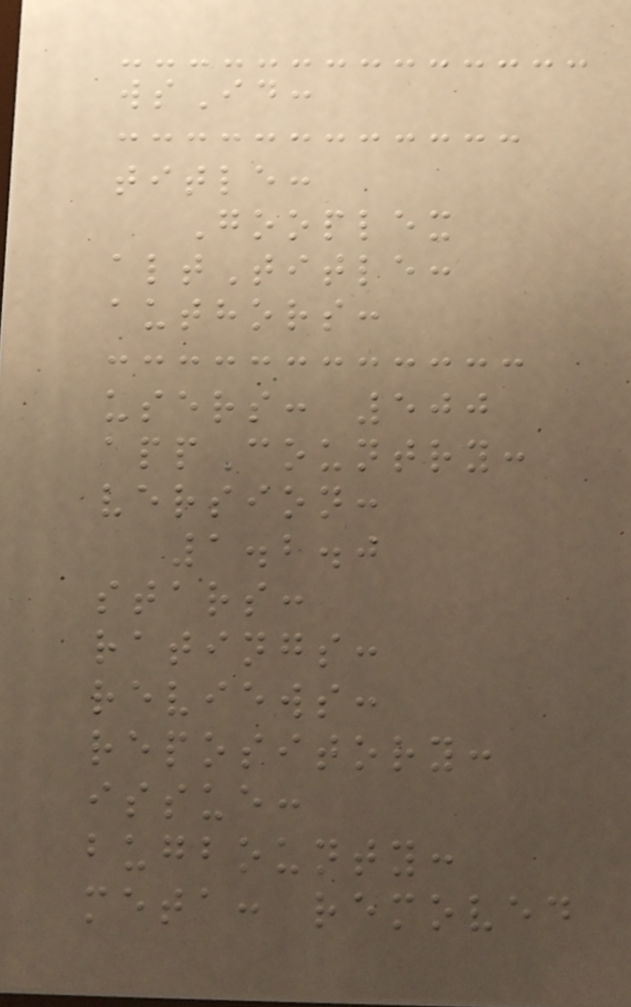wsId:
title:
Gooplex
altTitle:
authors:
users: 500
appCountry:
version:
1.2.0
stars:
ratings:
reviews:
repository:
issue:
bugbounty:
meta: removed
